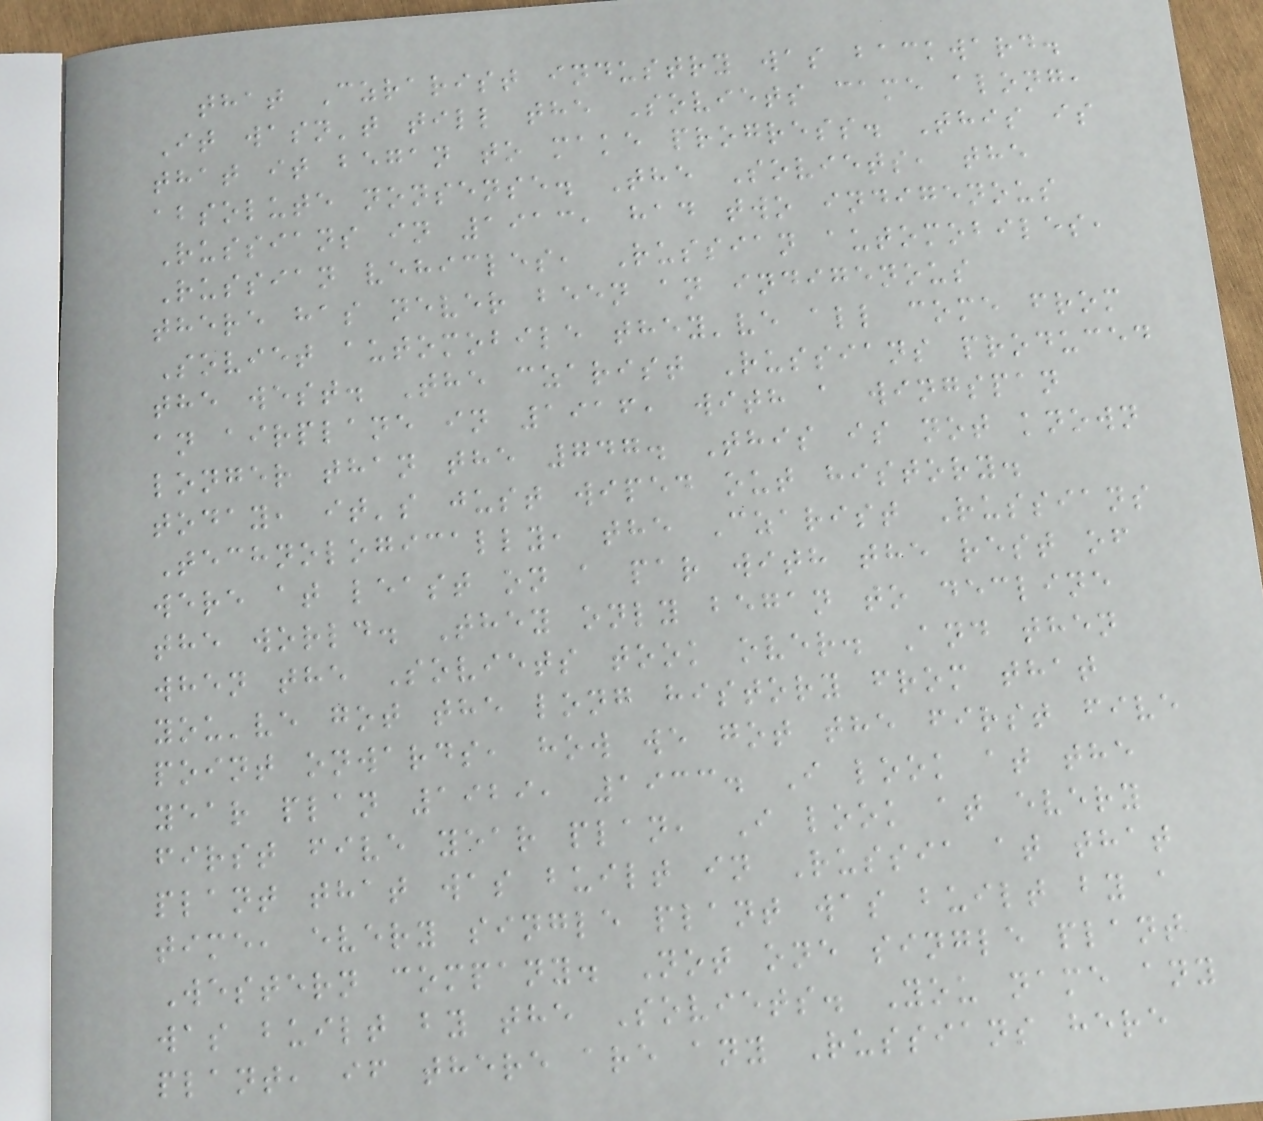that Czrarist industry was backward.
It wasn't till the Soviets came along,
that it began to make progress. This is
absolute nonsense. The Soviets, the
Russians in 1913, had two indigenous
Russian vehicles, Russian automobiles,
there has never been an indigenous
Soviet automobile they've all come from
the west. The czarist Russians produced
an airplane in 1916, with a wingspan
longer than the 747. This is not known
today, it's just wiped out history.
Technologically, the Czarist Russians
were at least on a par with the rest of
the world. They only began to decline
when the Soviets took over. And then
you've got the long history from that
point onwards, how we got the first five
year plan 1929, 1933. I look at the
first five year plan, I look at every
plant that was built in Russia at that
time, every single plant was built by a
Western company. Not one single plant
was built by the Soviets. You name any
plant, if there are any Russians here
